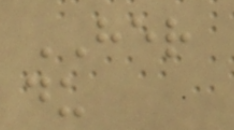HER
du
